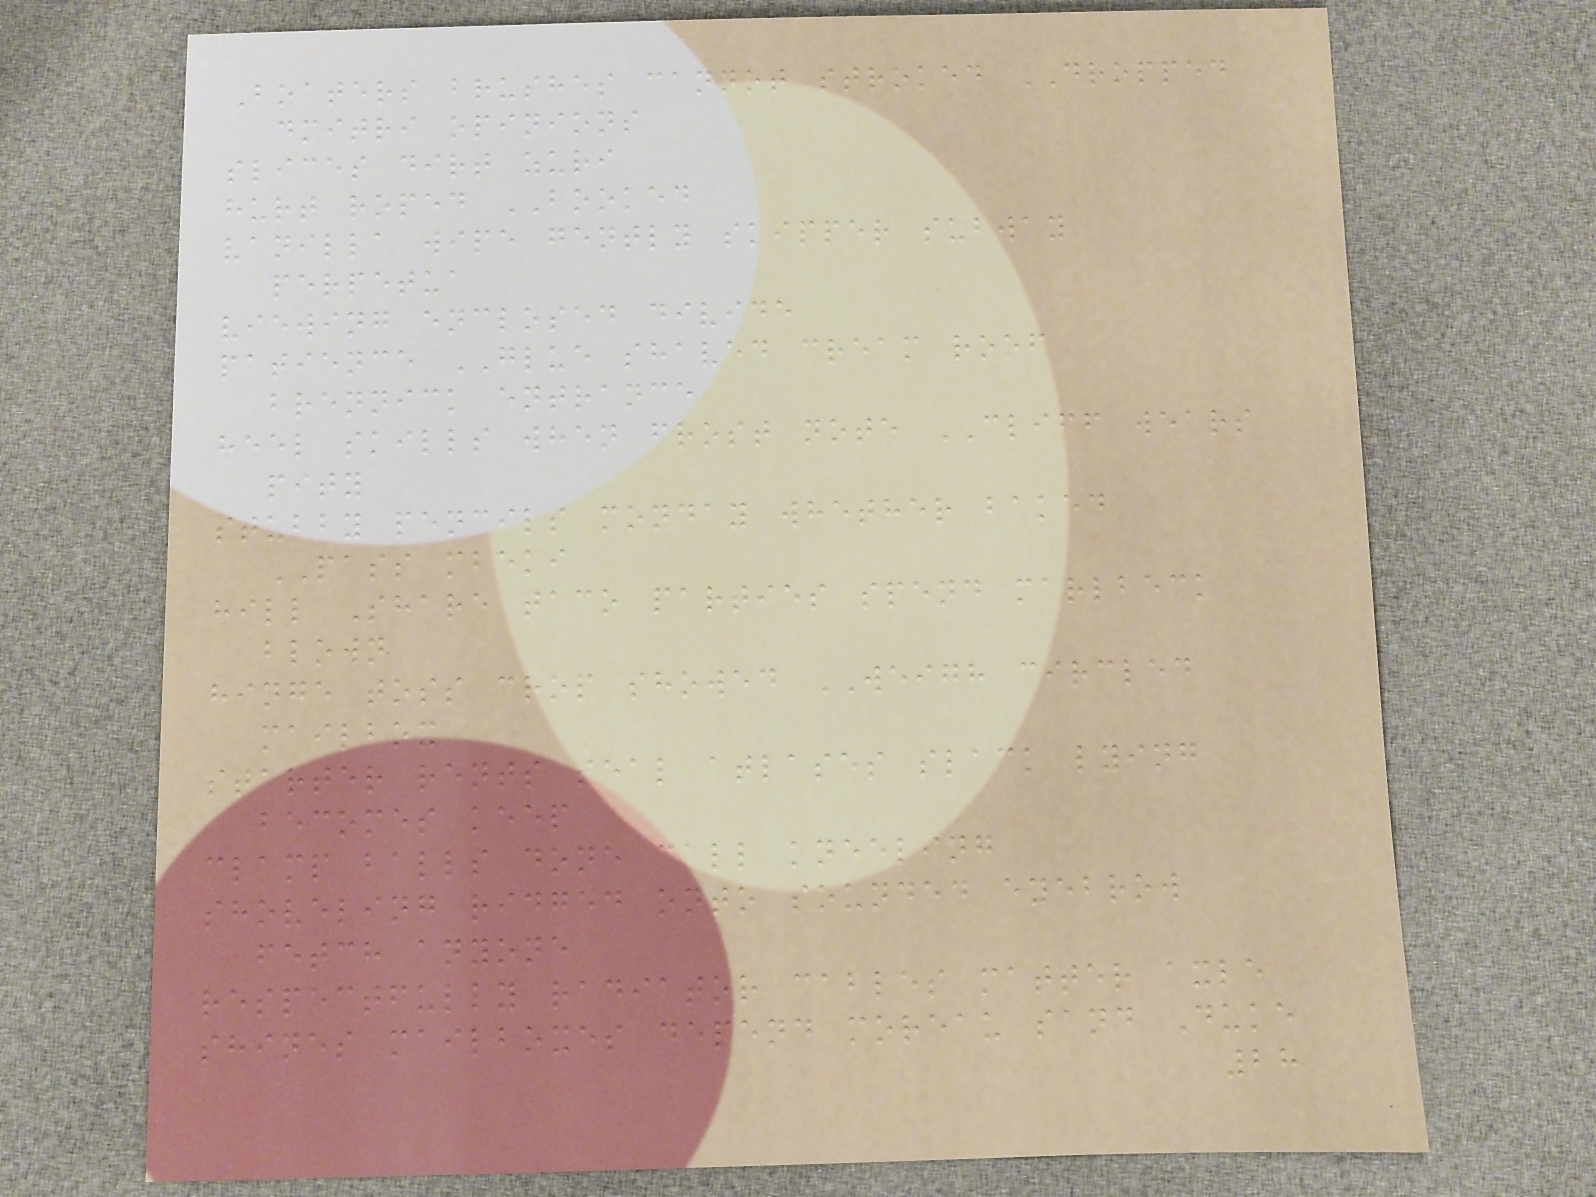Boaters brushes cannot stroked DROPPED
dmitri opinions
slices dirt zuri
hurt roped BOOKED
vanilla wipe gently skipper subway
perpetua
viewing enclosed divide
patience GLUE shaved cream roof
brennick entrance
heel skills when frost note CLIFF wears
pity
stubby pencils monday whether baked
PASS mbeki
hill Share taco parties spend marlbeck
blown
hinge toss crop showed WEIGH circled
mailbox
starter rents seal atlases slack lying
becomes keep
clamp balls done call kneeling
shoveling ridged onto sounded eyebrow
fetch anyone
respectfully radiator cables matter axle
shines mailboxes depend moreau sand Duke
28
